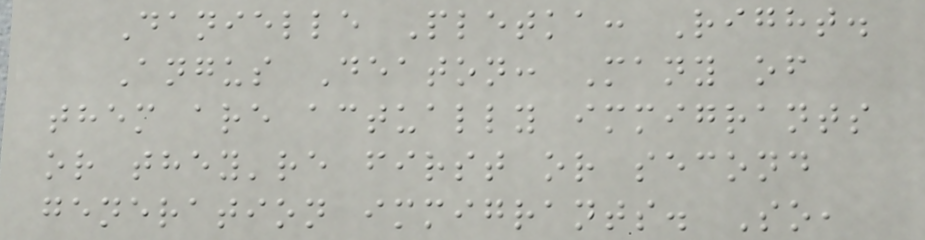Danielle Pletka: Right.
Angus Deaton: Many of
them are actually immigrants
or they're first or second
generation immigrants. So,
